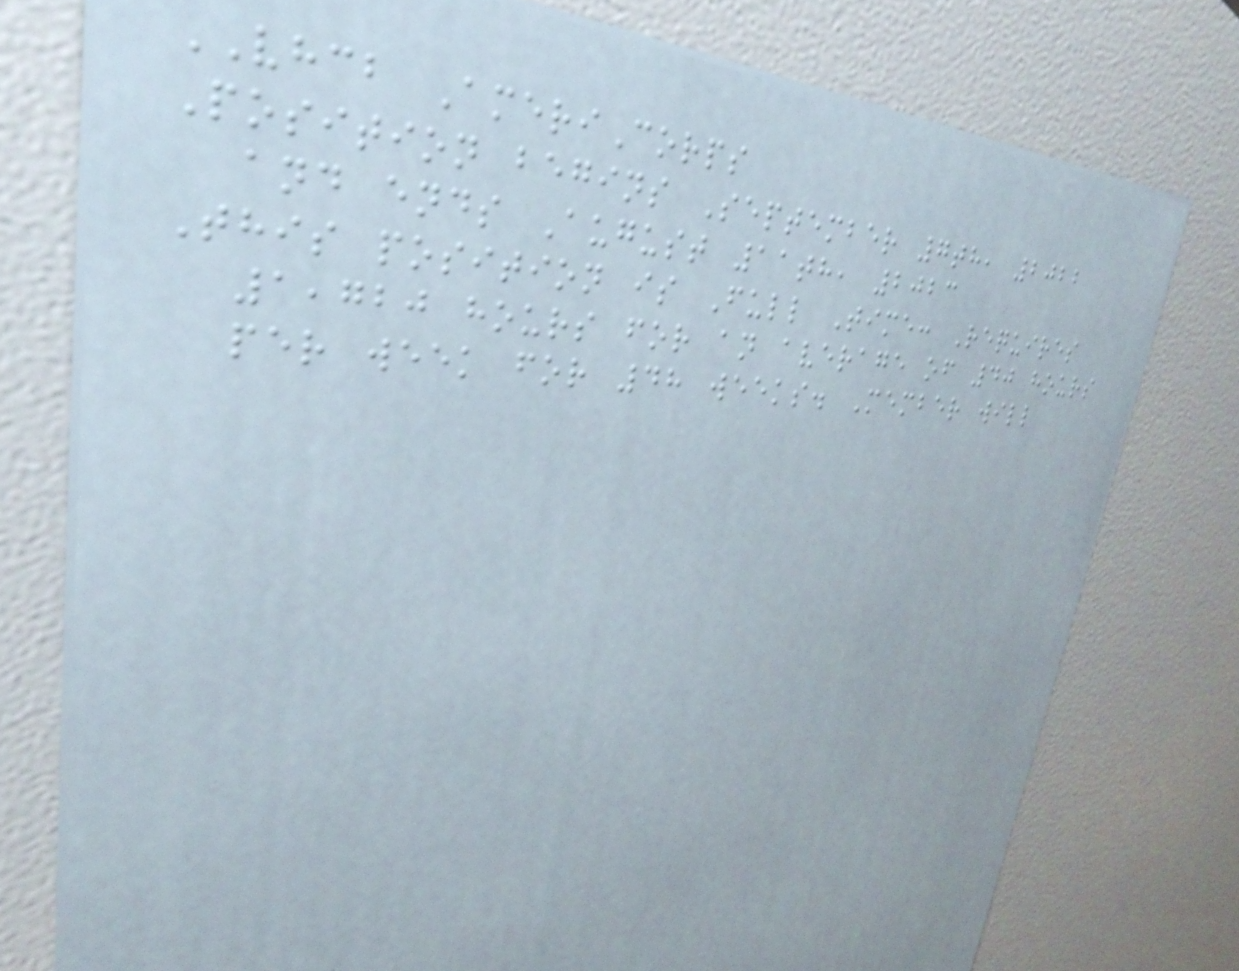VHCB AmeriCorps
Position begins September 7th, 2022
and ends August 11th, 2023
This position is Full Time: Requires
1,720 hours for an average of 40 hours
per week for 48 weeks. Member will
